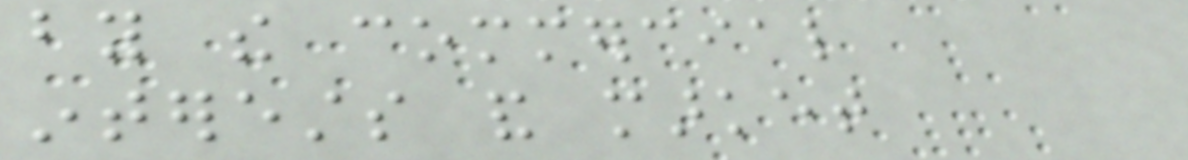by the commercial
interests and market
